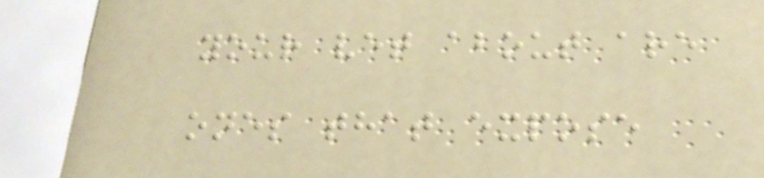your vet about are
ones that expose
